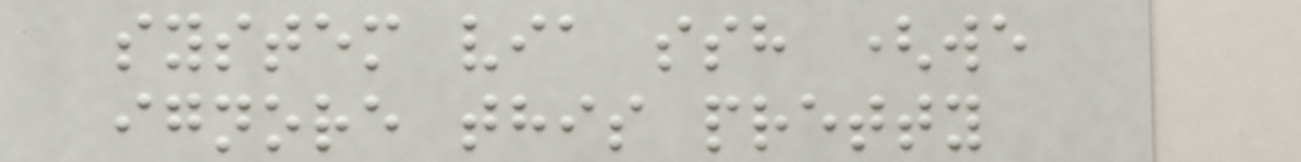system via ssh (we
ignore this pretty
